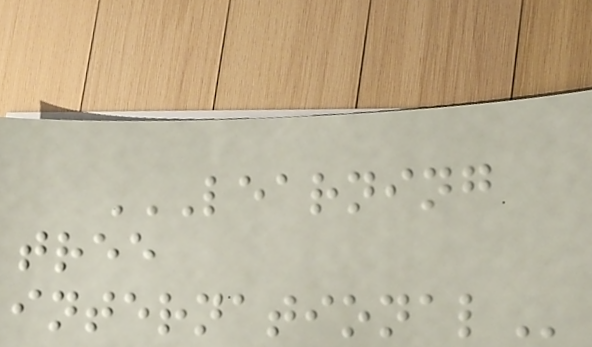LEARNING
TREE
INTERNATIONAL
